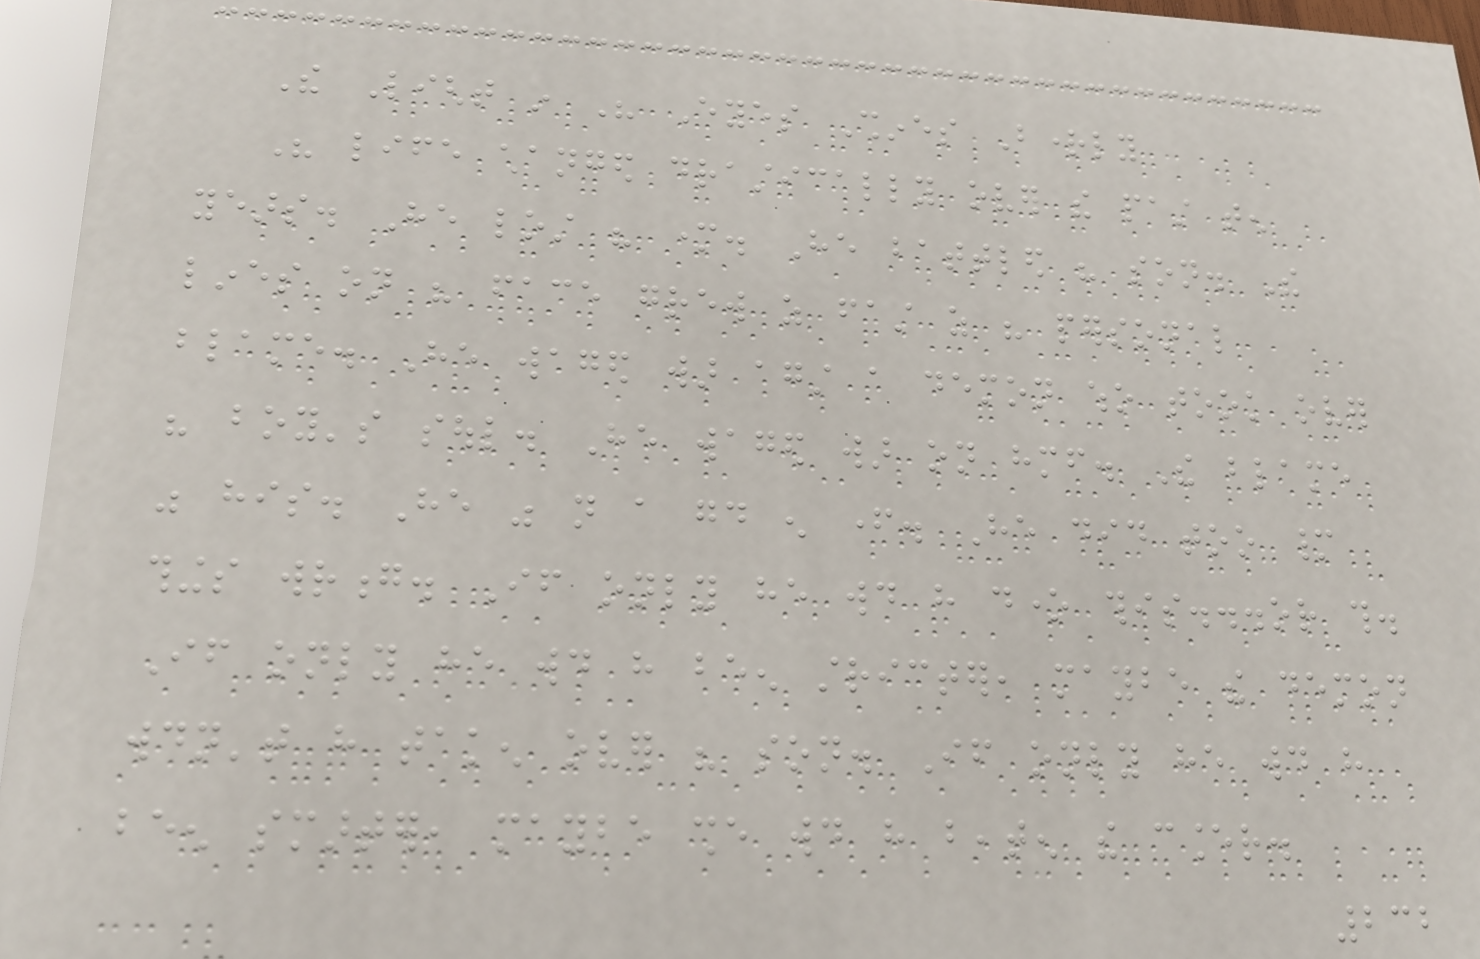The Light in His Eyes Shines Brightly
His life changed drastically over the past ten
years. He lost his mother. He battled his son. The
lines on his face grew as fast as his personal
blame. He waged war against a demon who took over
his boy's soul. He waged war on himself. The blame
was his. He was not a good enough father. He did too many
things wrong. If only he would have done this...or this.
If only he would have been stricter, maybe the demon
wouldn't have taken over his son. If only he would have
been smarter, maybe she would have beaten the cancer.
232
